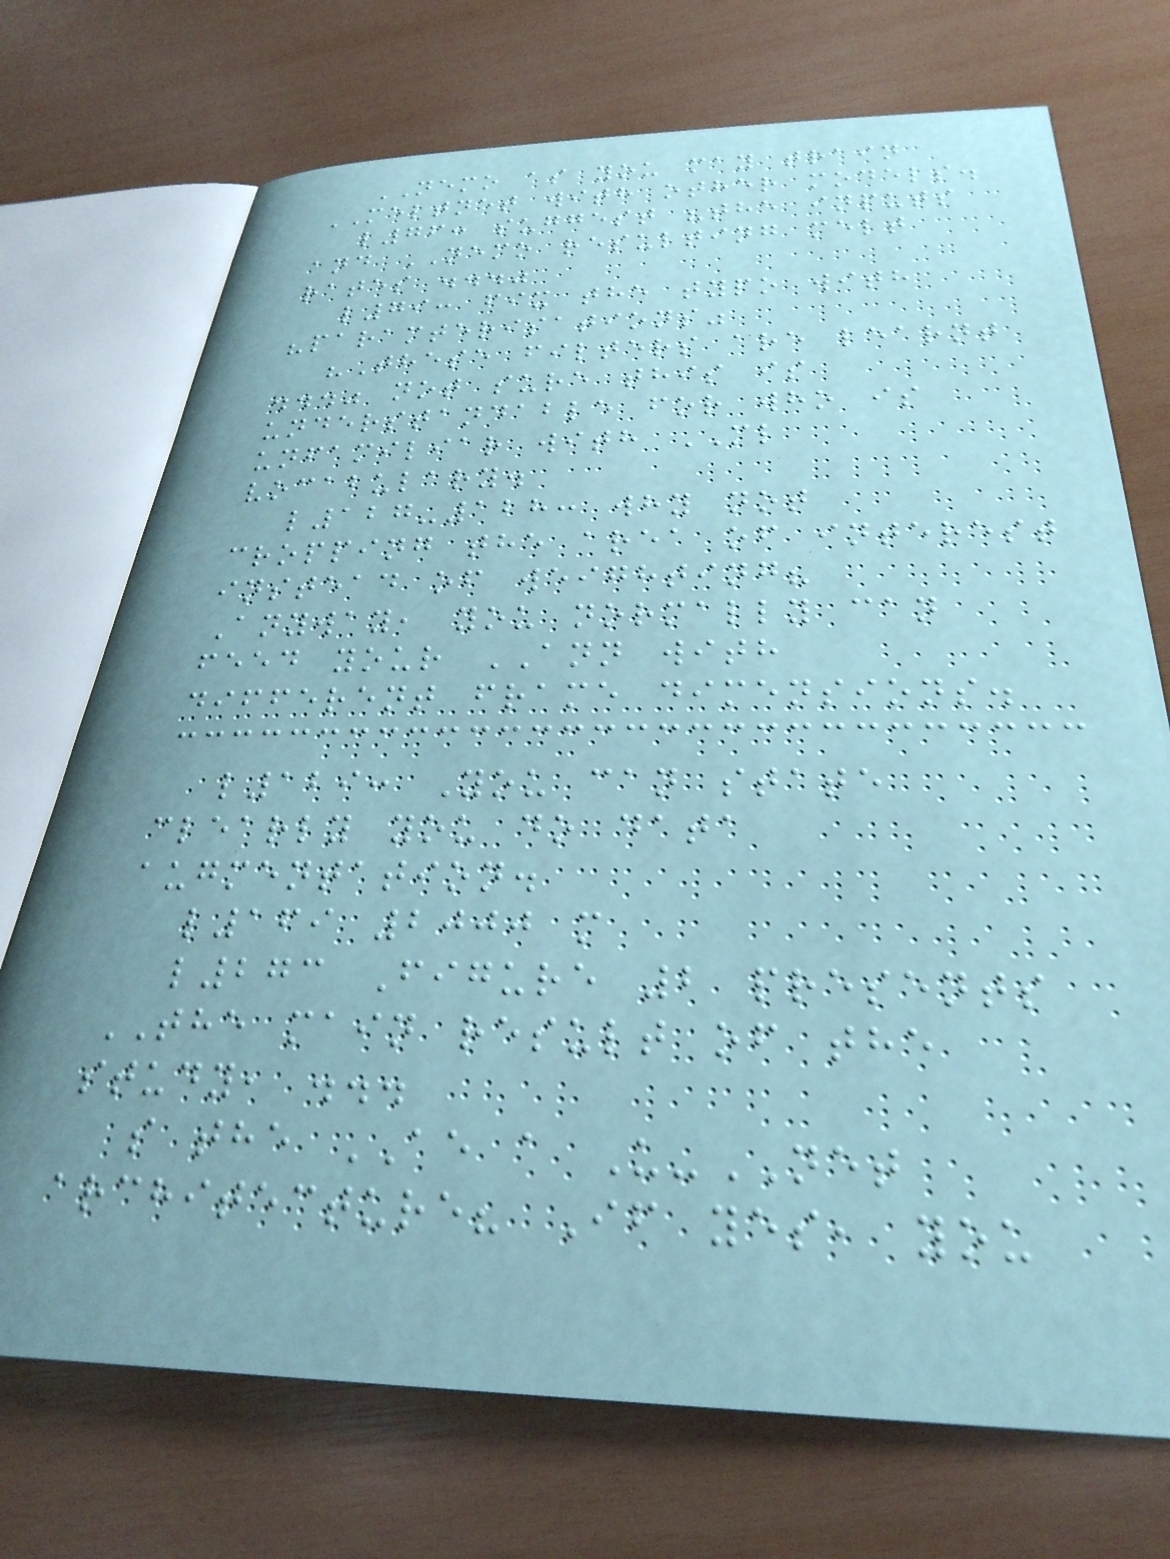NEMO as you may train
MELTNET with other models.
l76: suggest "the inputs
and NEMO resulting melt
rates ..."
l79: fix the typo with
"paramterisations"
"These filters are learnt
..." not sure this is
understandable for who is
unfamiliar with ML
vocabulary.
l127-128: why not
cropping the area of interest
instead of weighting?
Anyway, you normally can
feed your ANN with
different frame dimensions.
l129: You can state
clearly you do data
augmentation.
l169 2000 m
l273 Figure 2 presents
THE main result of the
study, ...
s the AE a U-NET
architecture? If yes, you
